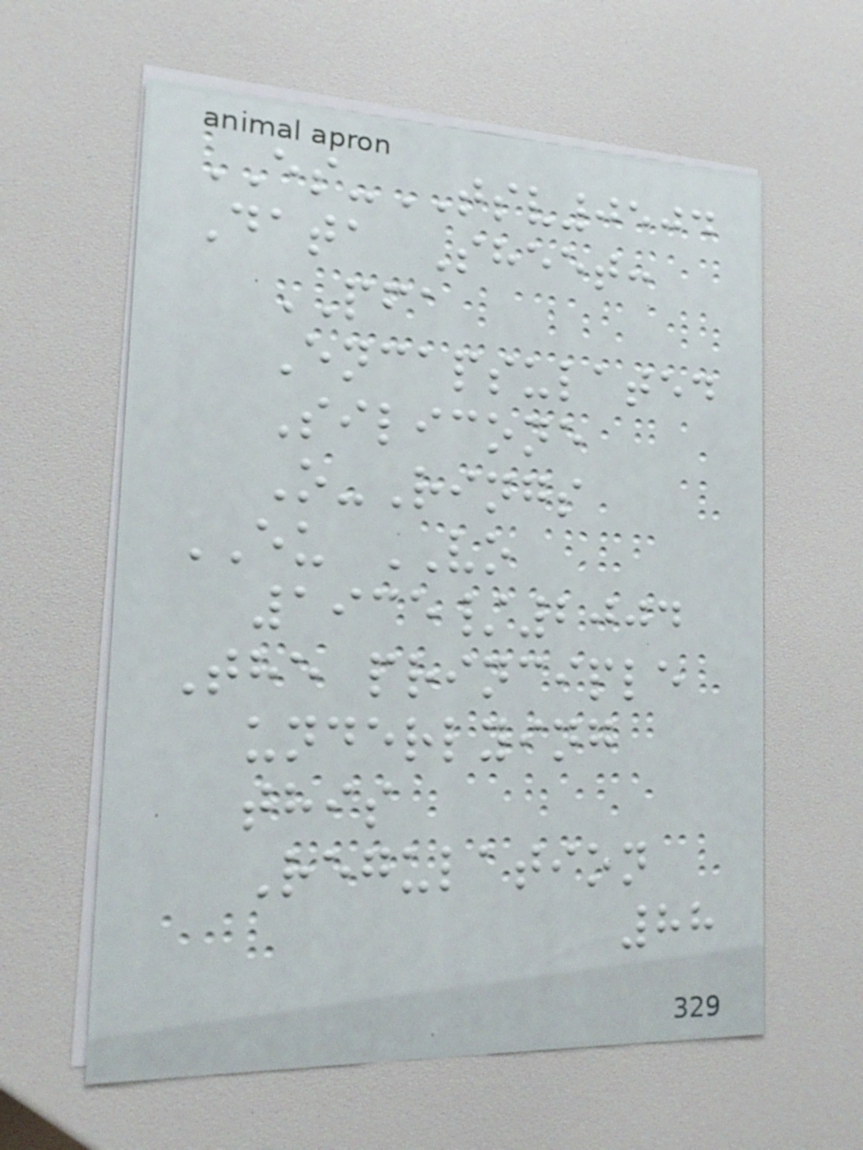ES-TSV0504
Data Sheet:
PFA
Encapsulated
Silicone
O-Rings
EU VO
1935/2004
The principle
underlying
this
Regulation
88
